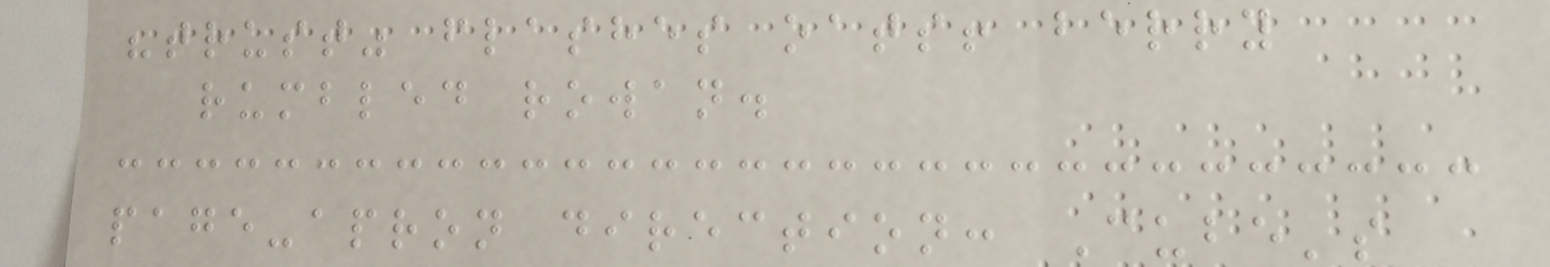"trust" flashes oats! berry
rumbled rowan.
page-apron direction: Cube's
